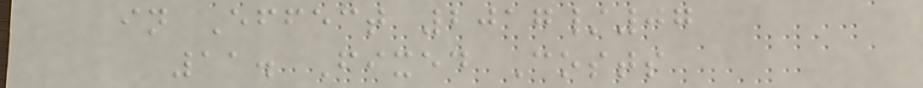in Effect 2017/07
11. Fixed Costs
